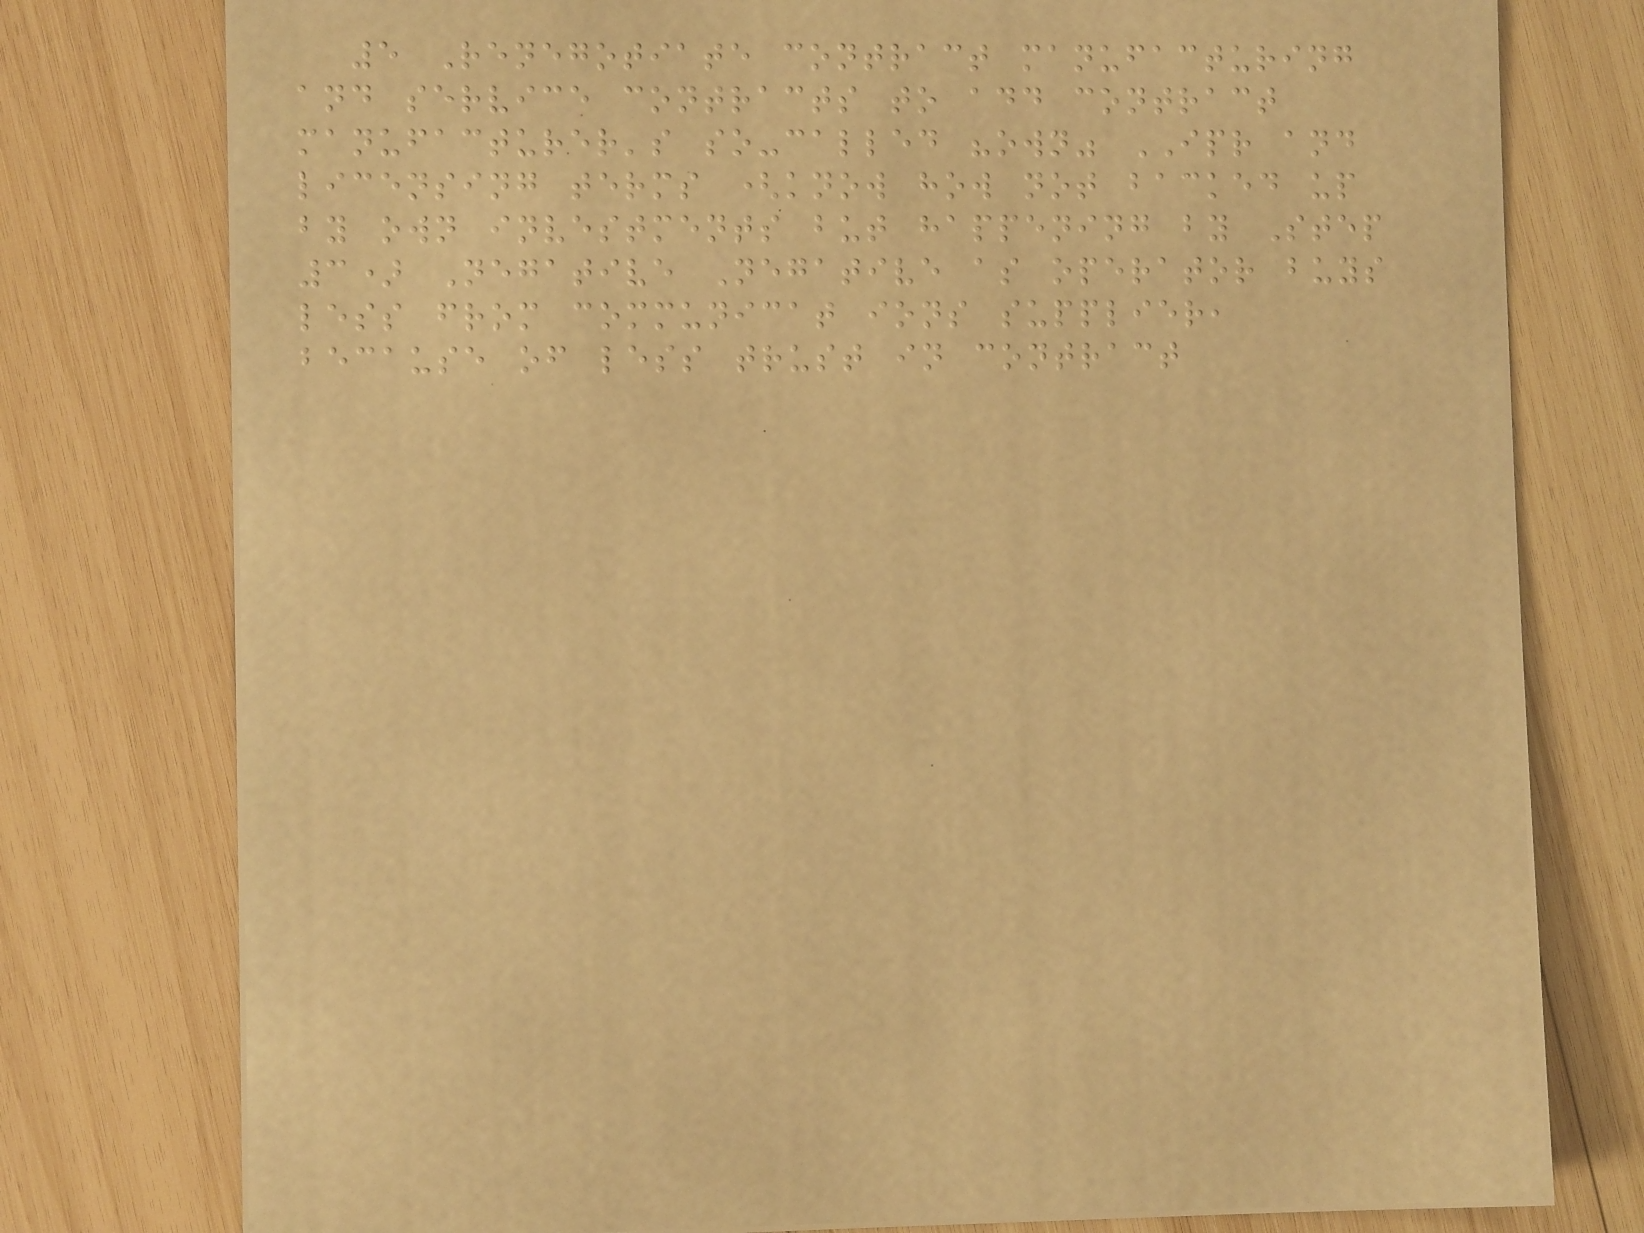5 Renegotiate contract manufacturing
and service contracts to add contract
manufacturer's so-called "own" IPR and
licensing terms (know how not backed up
by own investments but happening by Step
3) Negative Negative as operator buys
less from communicat ions supplier,
because of less trust in contract
